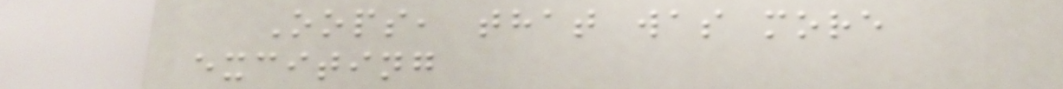Oops, that was more
exciting
